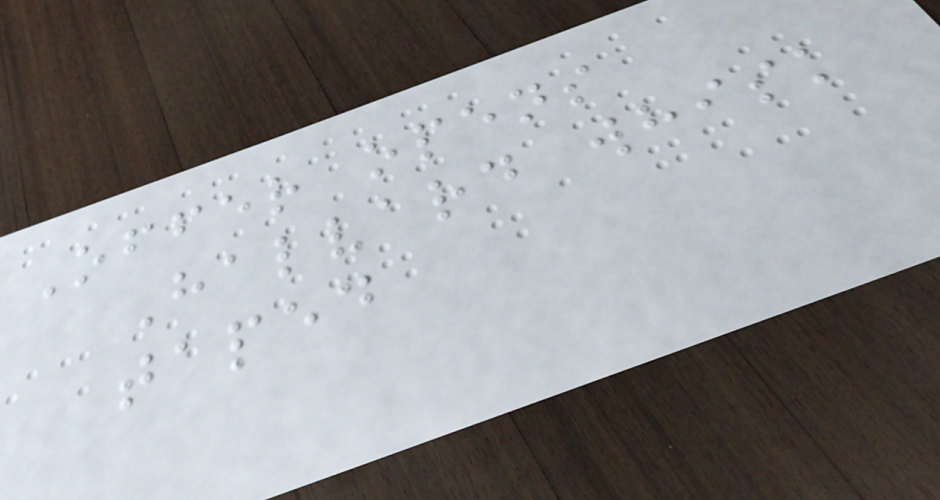Offer opens
Halvard whisk
taped
